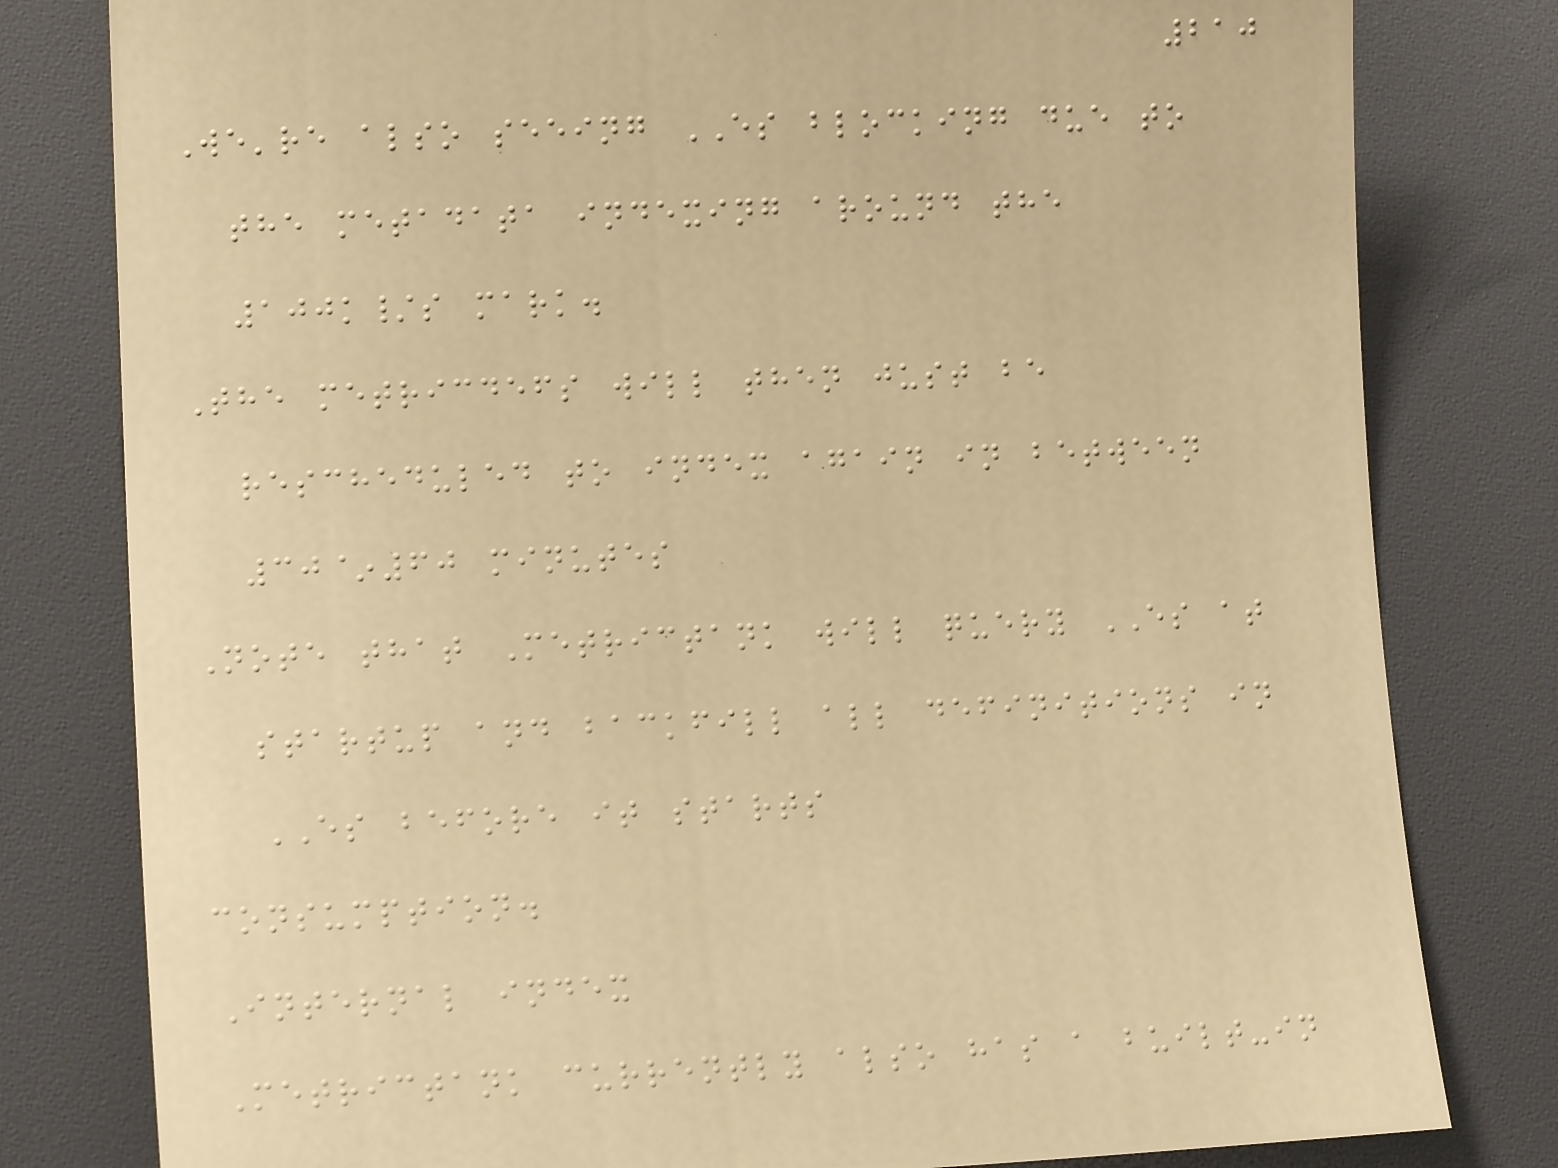210
We're also seeing ES blocking due to
the metadata indexing around the
100k/s mark.
The metricdefs will then just be
rescheduled to index again in between
30~60 minutes
Note that Metrictank will query ES at
startup and backfill all definitions in
ES before it starts
consumption.
Internal index
Metrictank currently also has a built-in
